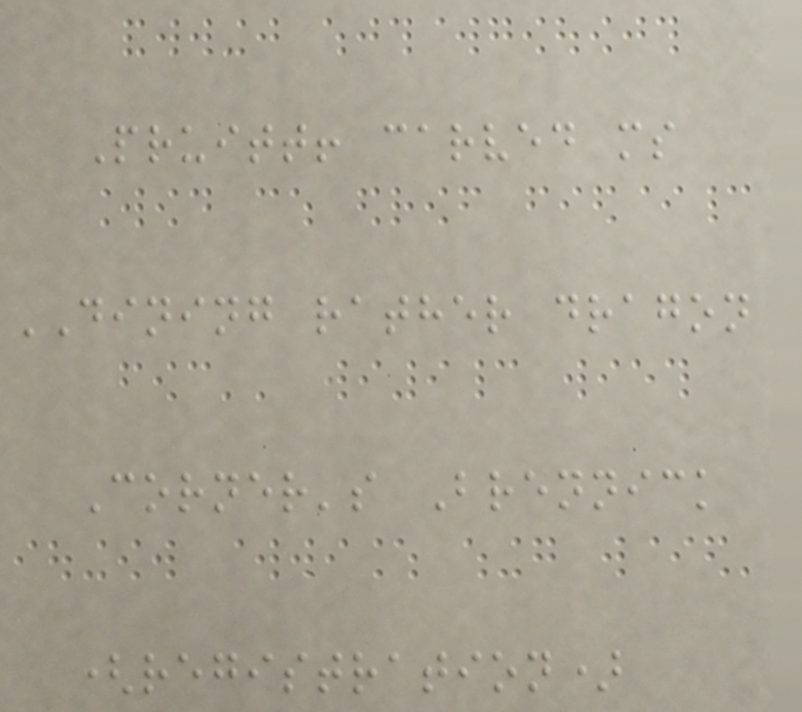Pruitt! carved ms
DINING rather dragon
Corner's Brennick
(registration)
